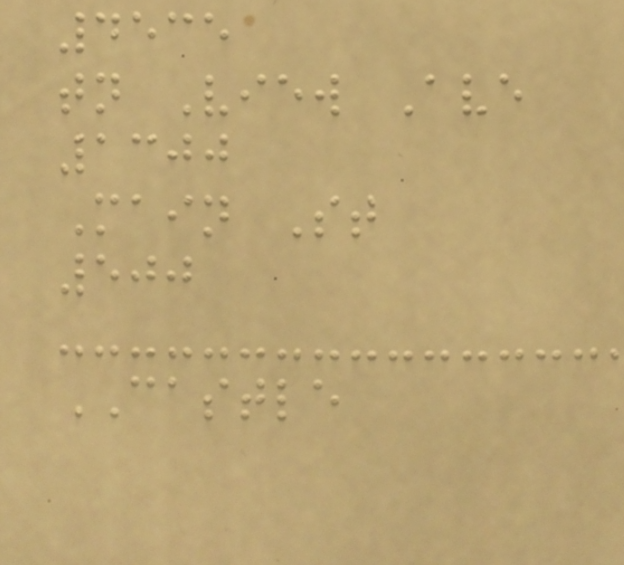4535
tn View Ave
1300
Main St
500
CASTLE
